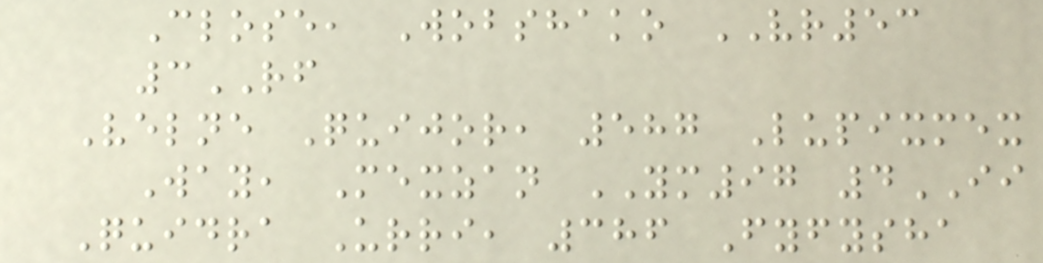Close, Wobshako VR53
3RF
Velne Quijor, 587 Lupixmex
Way, Mexzan YM97 4II
Quidra Urri, 386 Fyfysha
